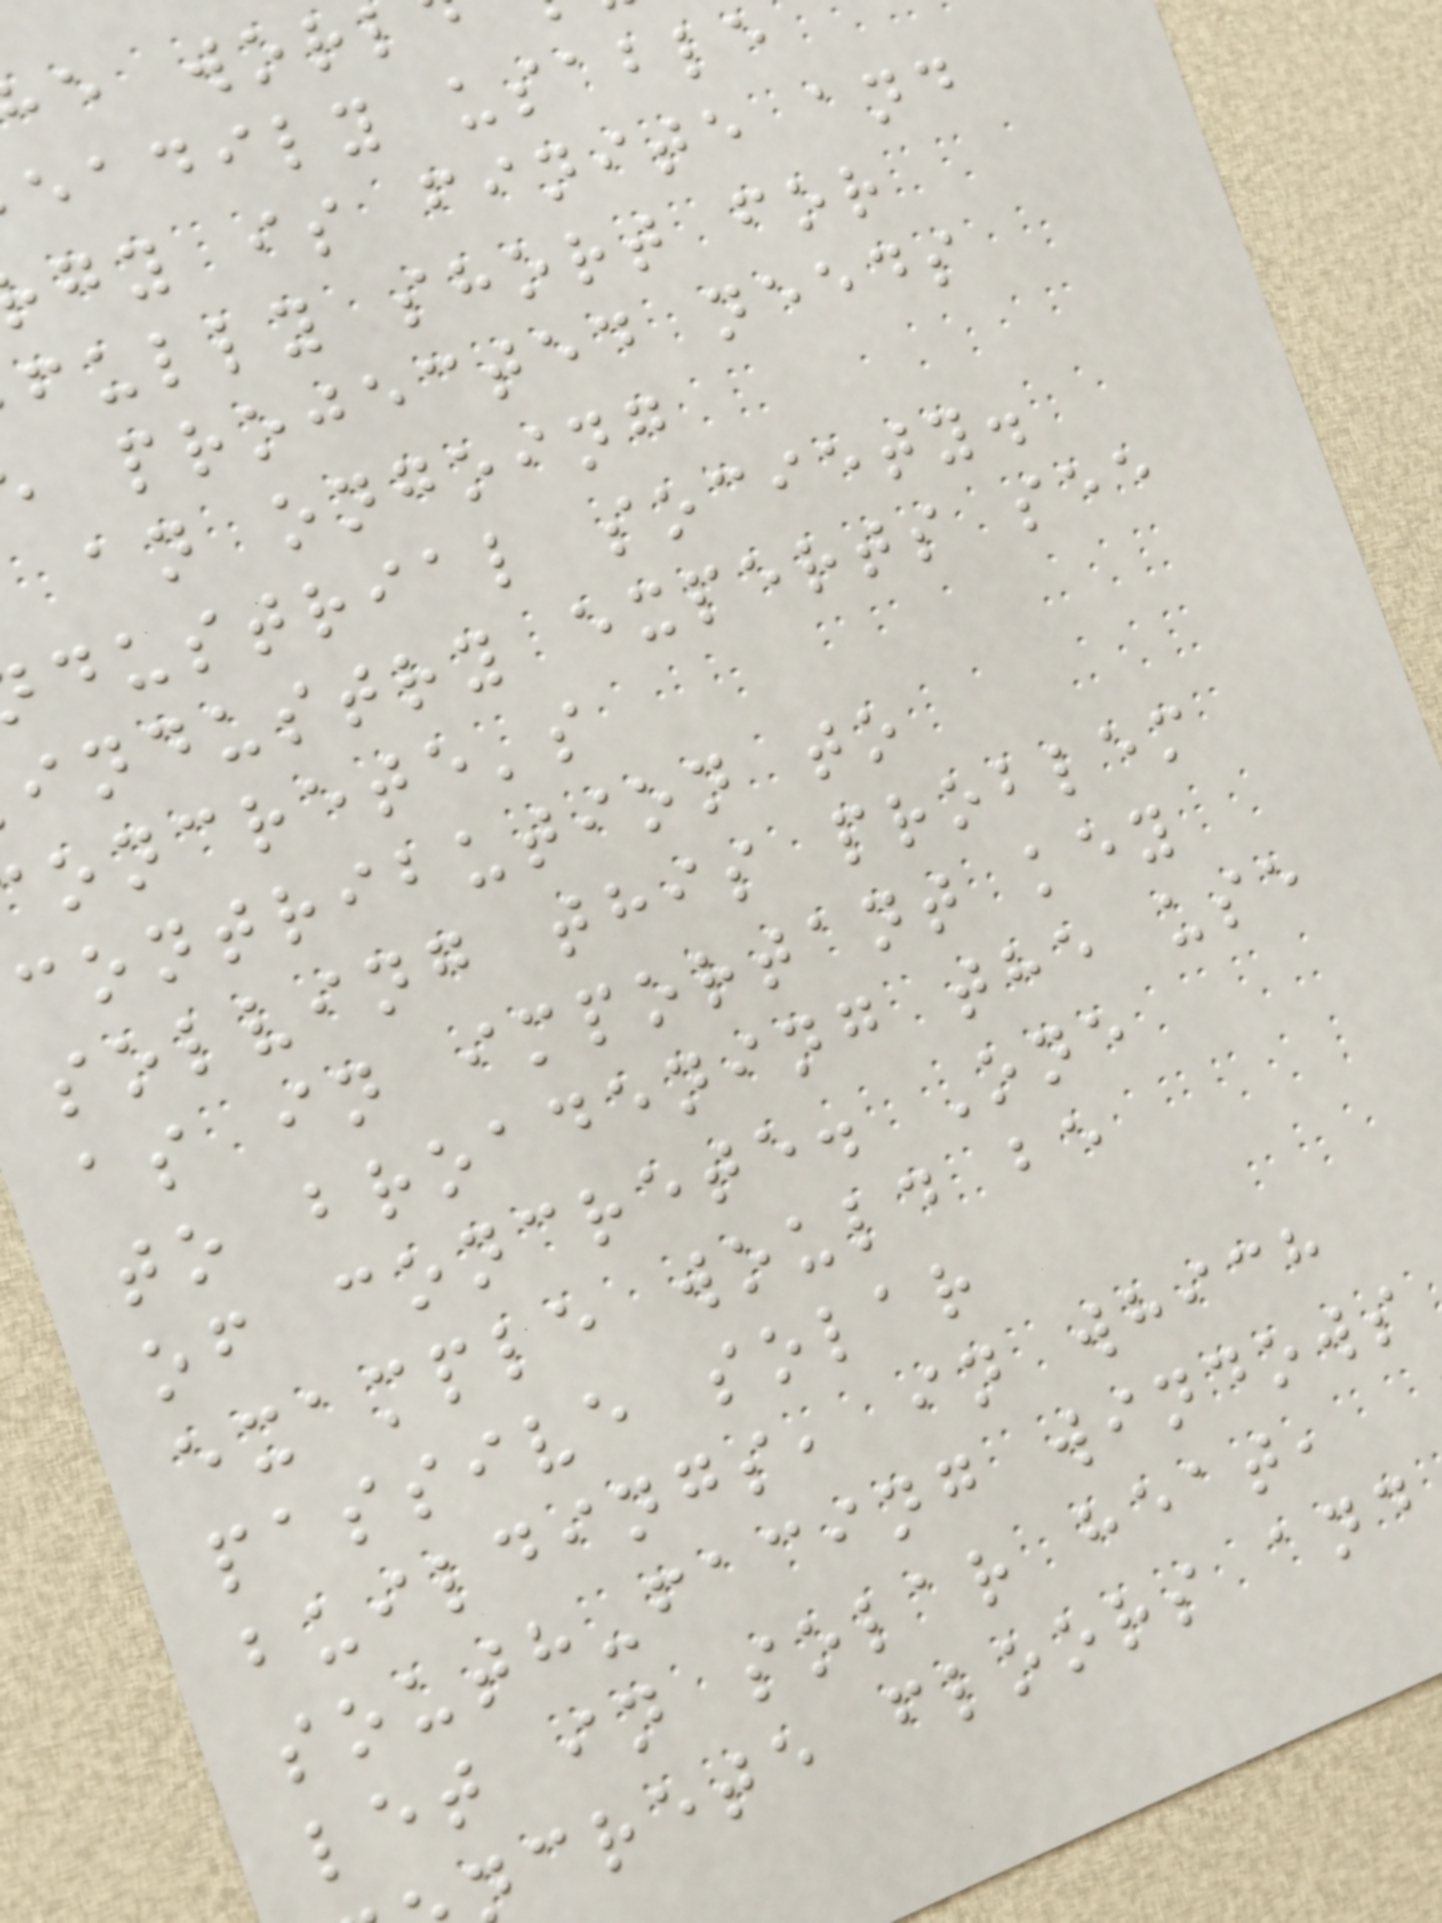e wor
eadily usable
gy is finite and
fully short for
projected needs
an ongoing
dustrial society.
industry experts see
oncrete's
contribution to
solving this problem
as in important key
to broadening the use
of concrete. One
example would be
passive solar
buildings, in which
south-facing windows
let in solar heat,
crete floors and
